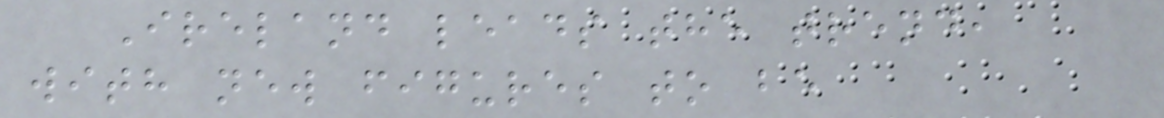Ireland leads the trend,
with new figures to be
